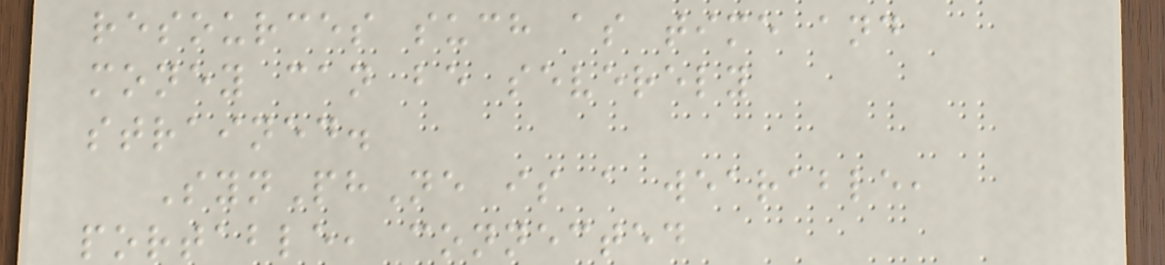resources such as time and
money can be severely
strained.
SynPhNe is a wearable,
portable, connected
